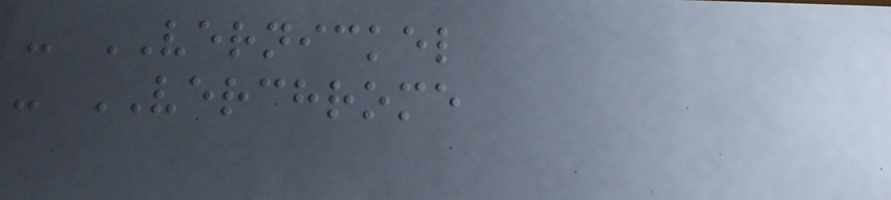- VERNICKEL
- VERCHROME
